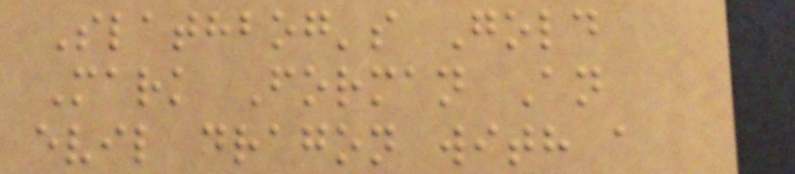Slathbog's Gold
Mark Forman An
evil dragon with a
